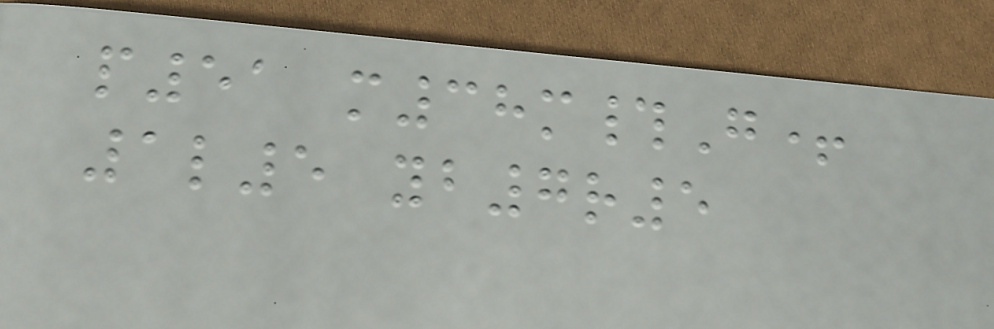p51 m38m#G+
1l5 yb7r5
